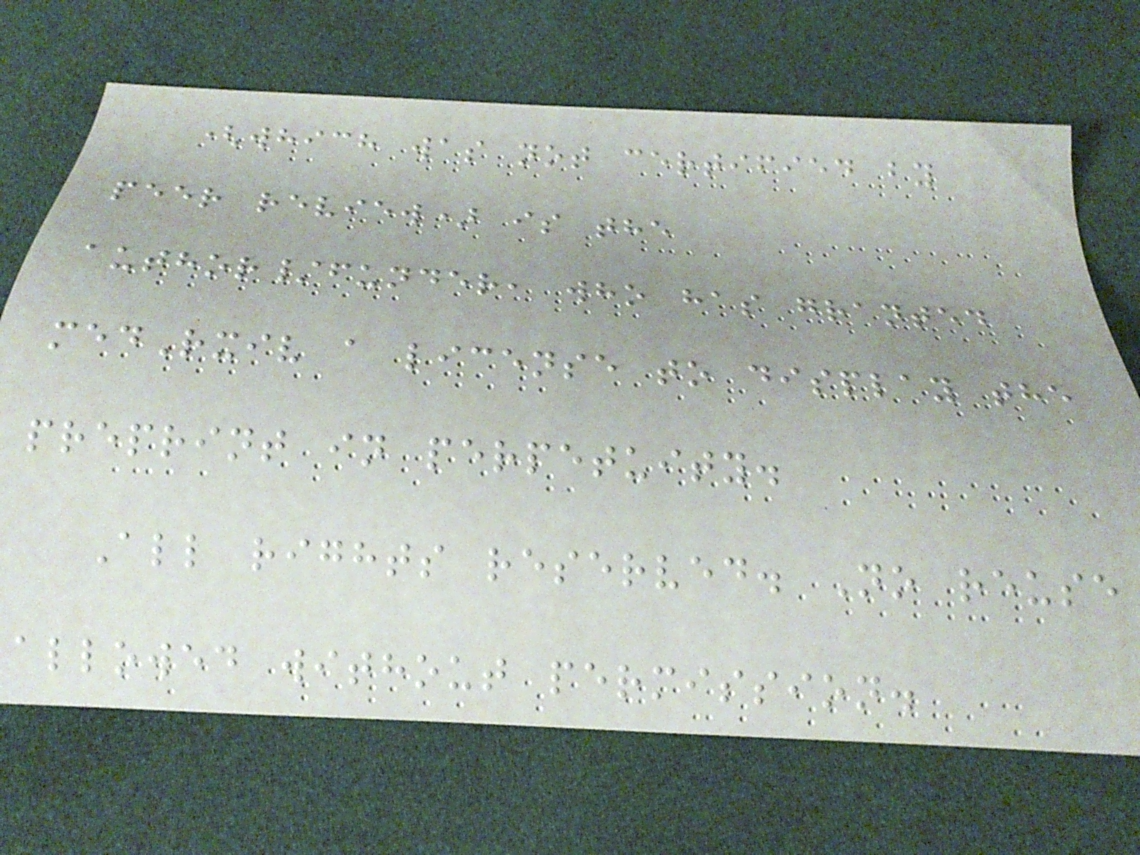(which was not certified by
peer review) is the
author/funder, who has granted
medRxiv a license to display the
preprint in perpetuity.
All rights reserved. No reuse
allowed without permission.
